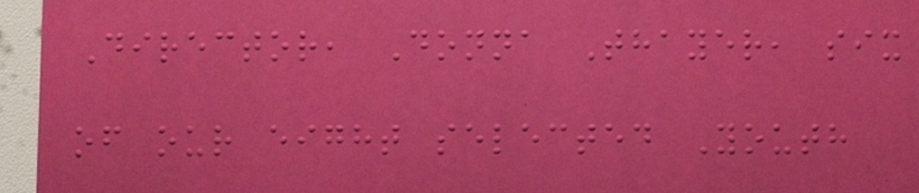Director, Donna Thayer, six
of our eight selected Youth
